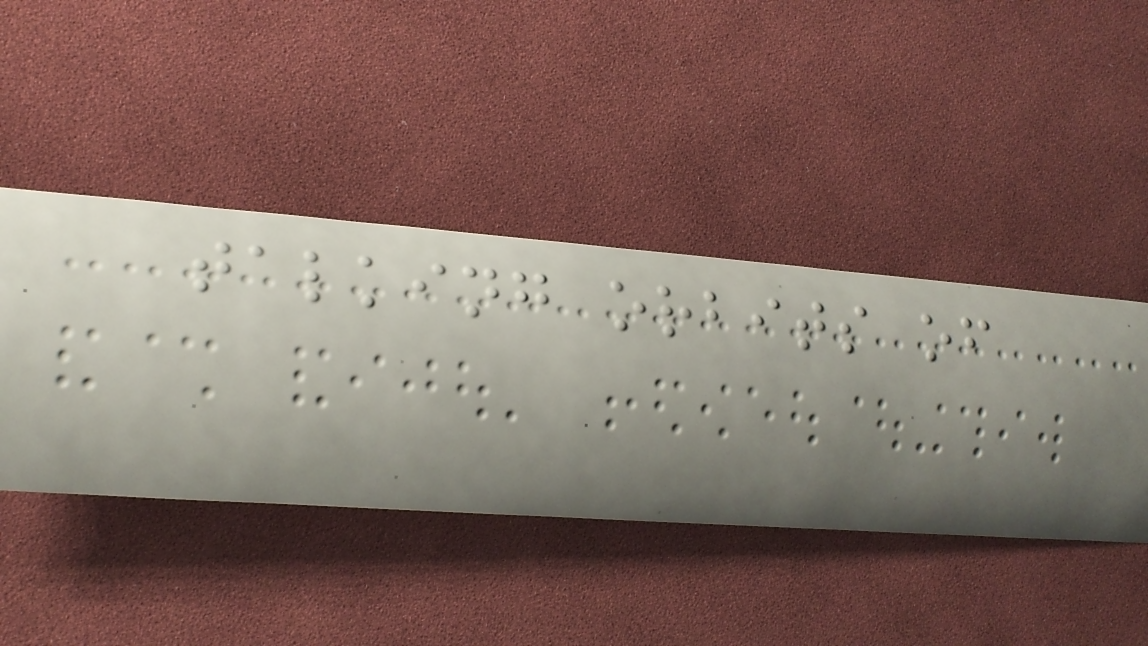talking orbits of
